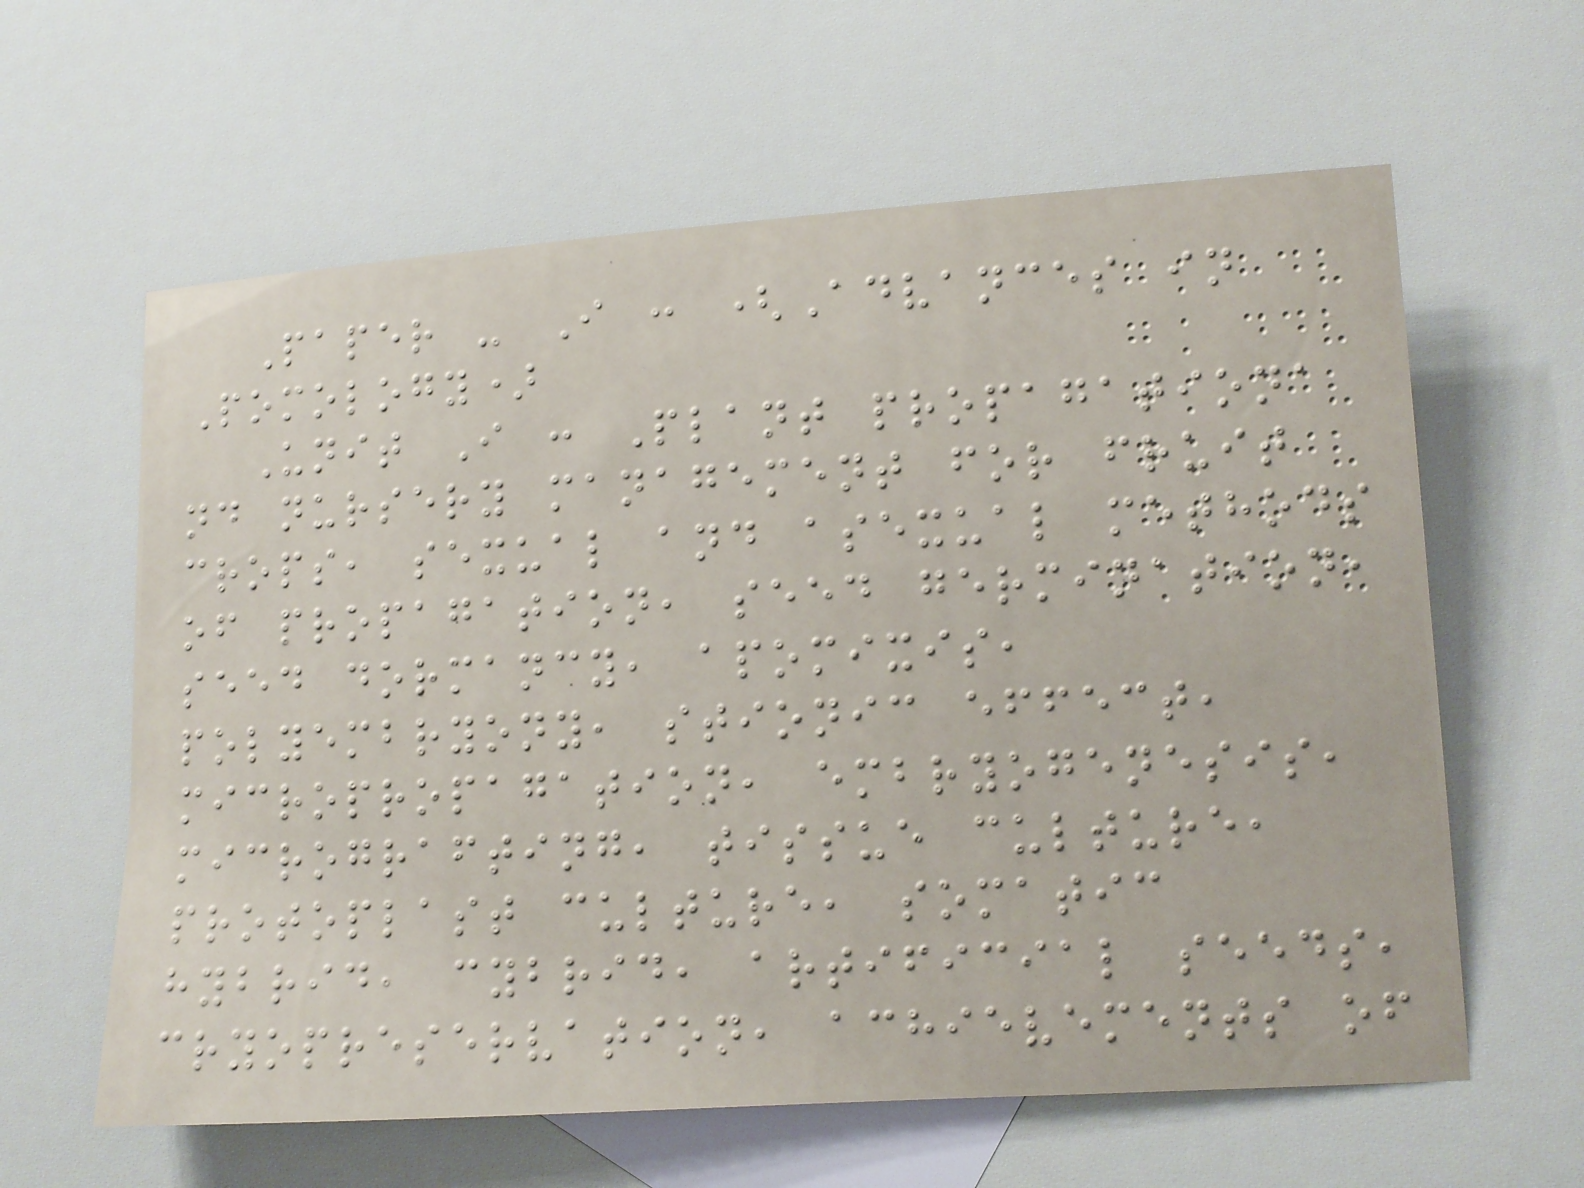Paper - I : (Advances in
Pomology)
Unit I : Plant propagationa
nd nursery management for fruit
crops, sexual and asexual methods
of propagation, seed germination,
seed dormancy, apomixis,
polyembryony, stionic effect,
micropropagation, embryogenesis,
micrografting, tissue culture,
protoplast culture, somatic
hybrid, cybrid, artificial seeds,
cryopreservation, achievements of
